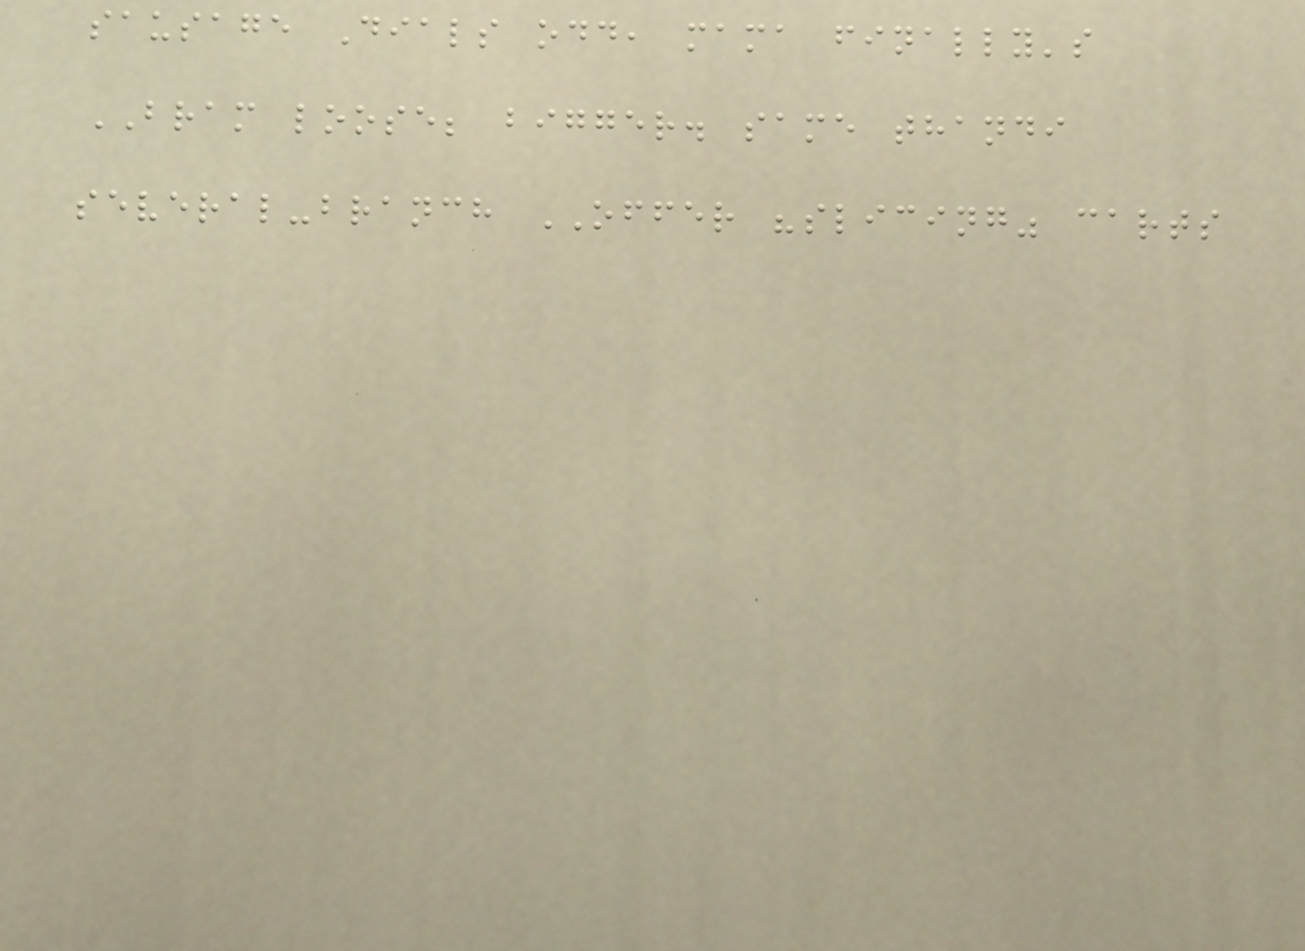sausage Dials odd, mama finally's
BRAM loose; bigger. same thandi
several-branch OFFER "slicing" carts
